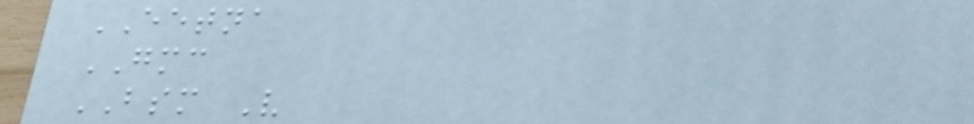EETNA
GMC
BSM V
